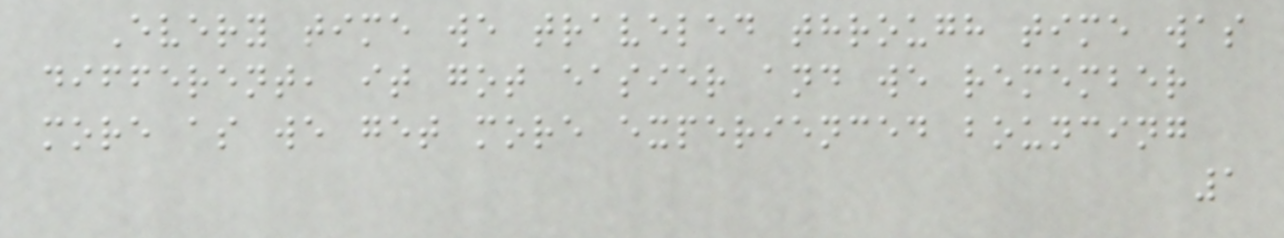Every time we traveled through time was
different, it got easier and we remember
more as we get more experienced bouncing
1
